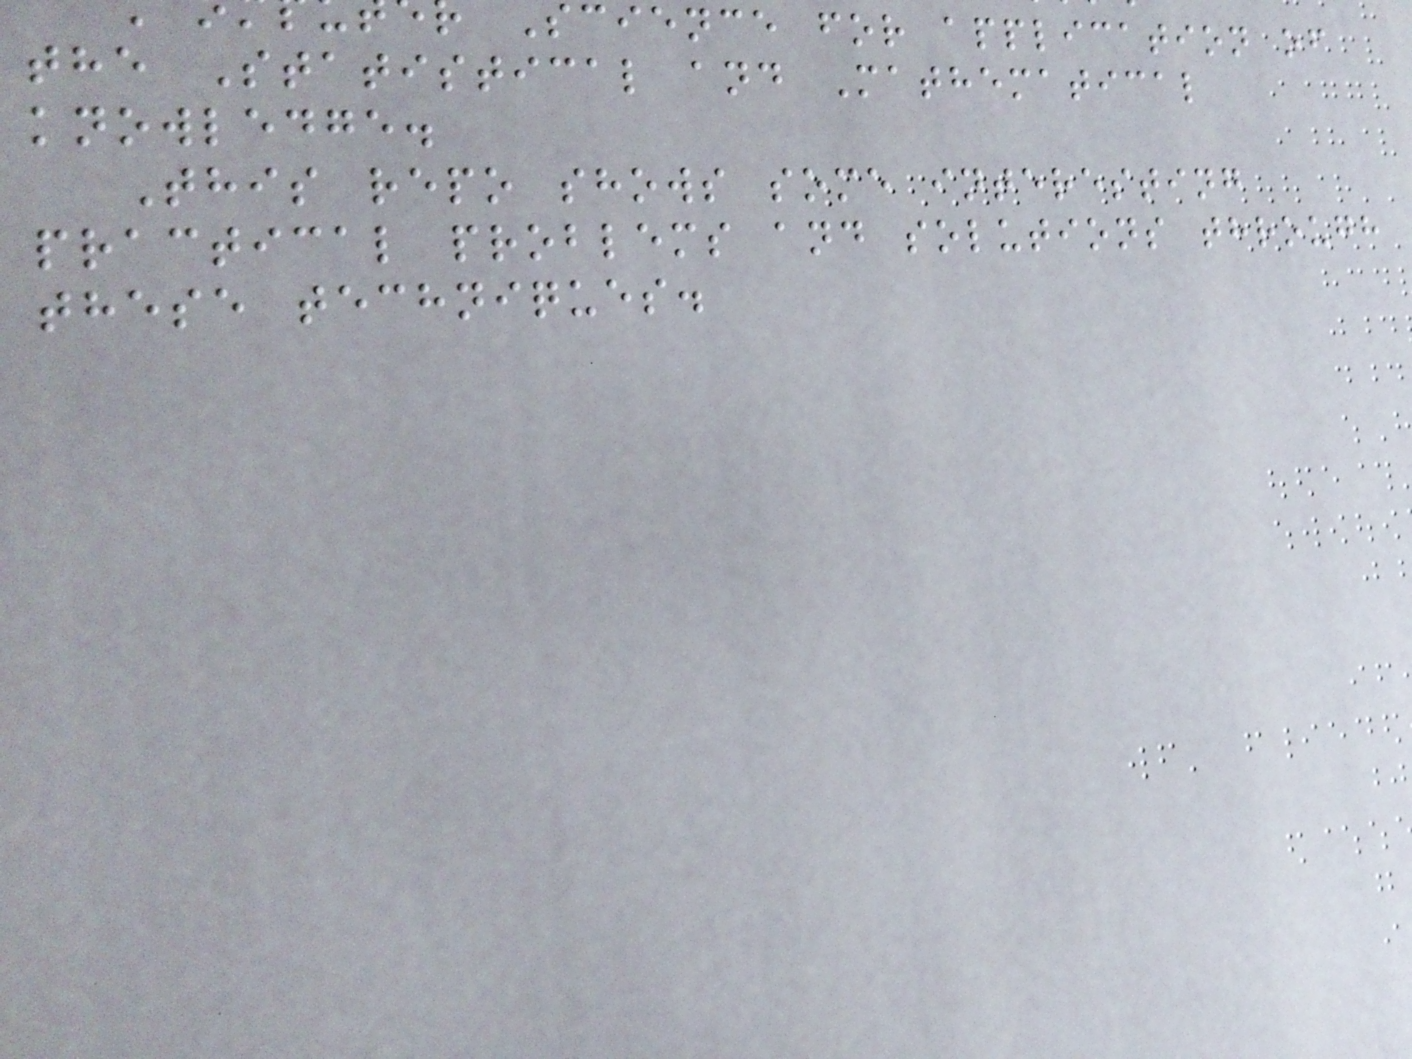science for application of
the Statistical and Mathematical
knowledge.
This repo shows some interesting
practical problems and solutions through
these techniques.
